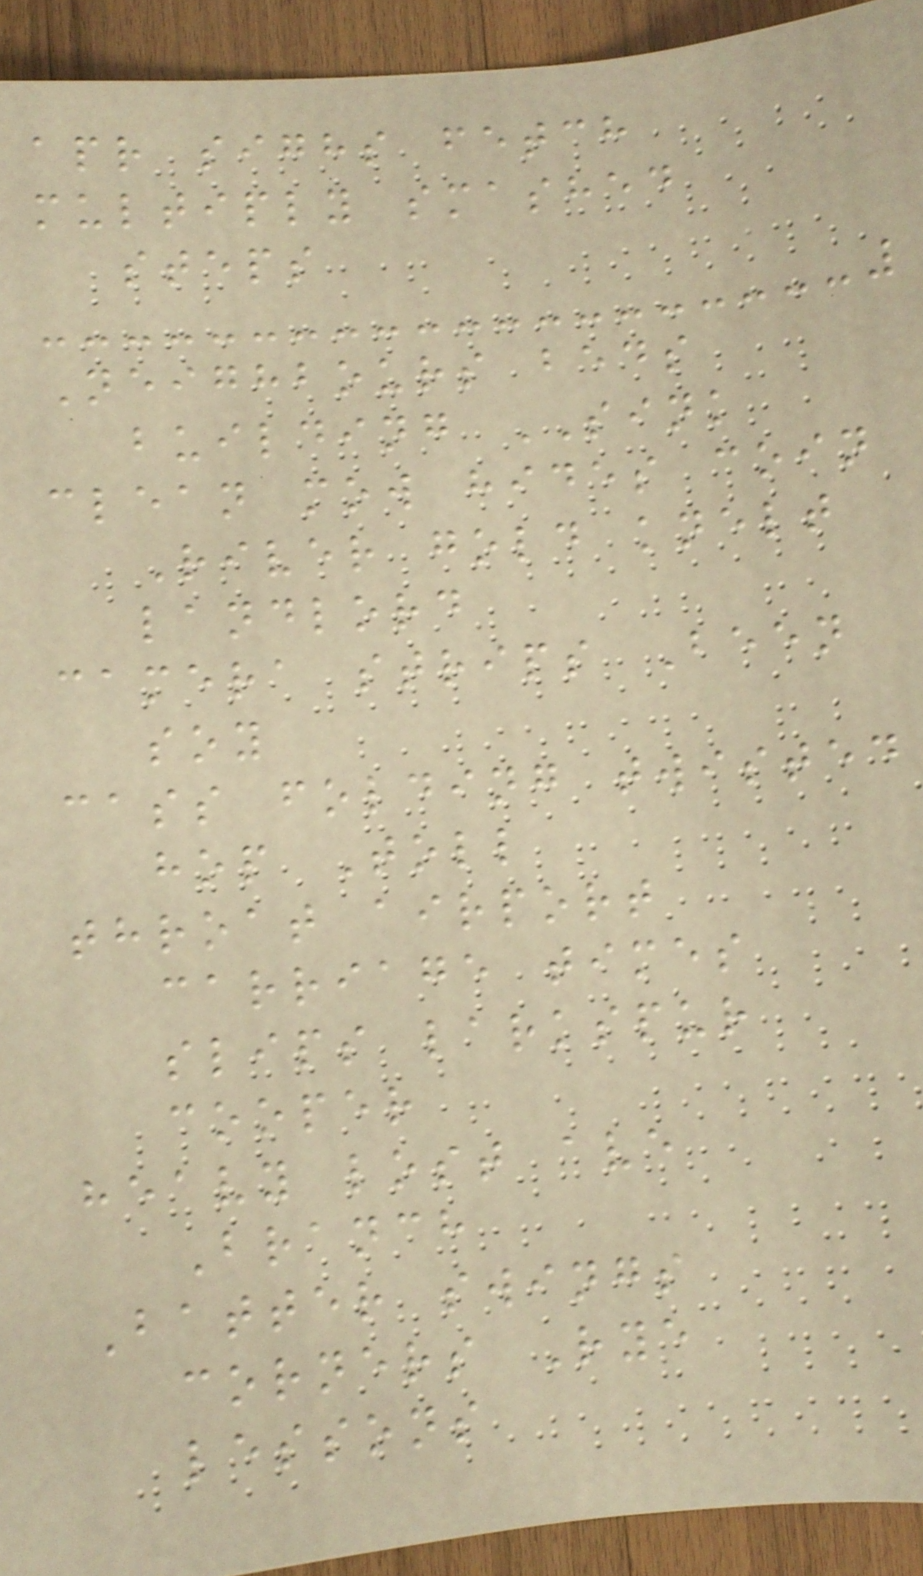apr sighs fetch
multiply smashed
steps
Neighbours beds
building SINK
clean mow hides coin
River gold knelt
landlord
camera strips Been
soy
cass folding twisted
hop Toll
throat airport
carriage times
slips larkspur
cooper
heavy lost ave
Branch
Batter swings
corners Rye
lessons
